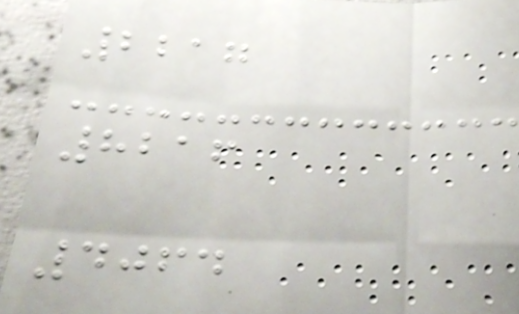2217
8216
4064
